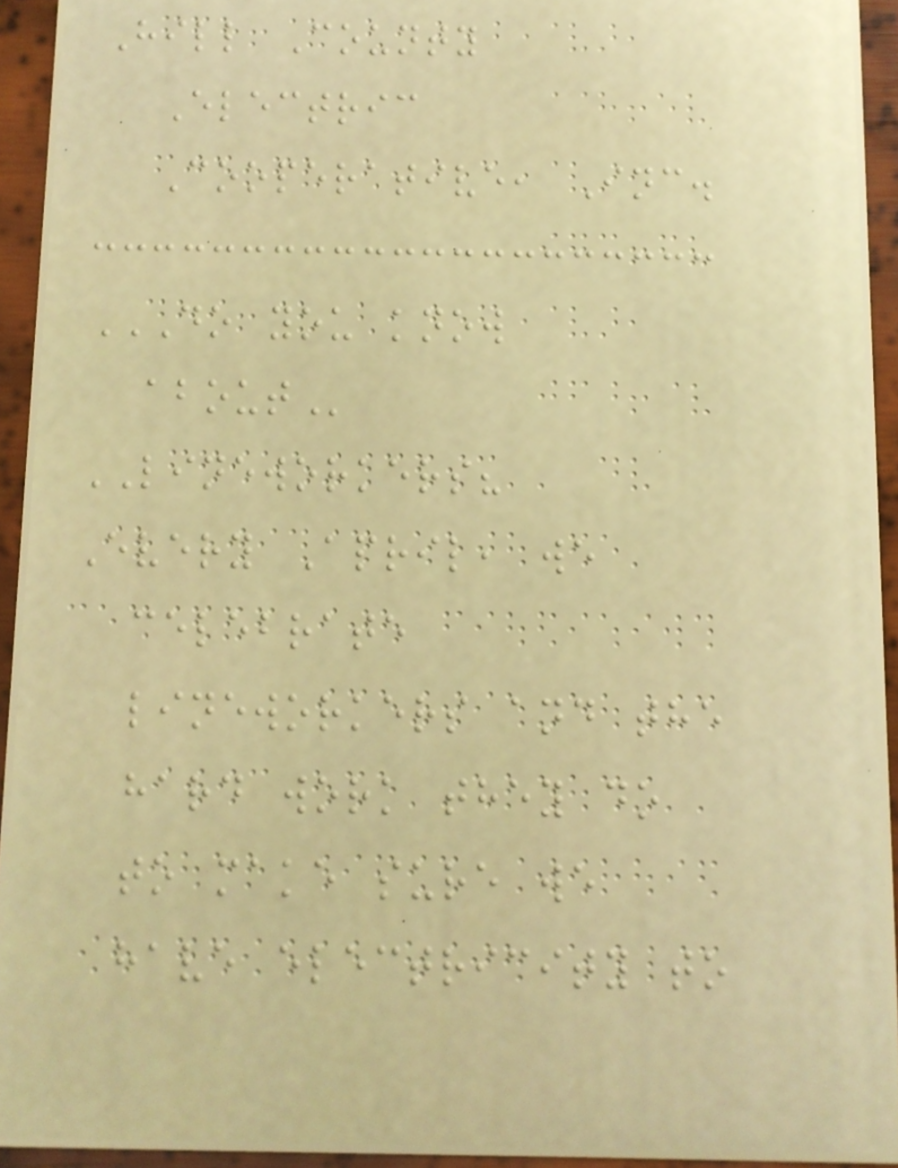Hill County
Electric
Cooperative, Inc.
DO YOU KNOW
ABOUT
LINEWORKERS?
Every April, we
celebrate
lineworkers and the
hard work they do
to make sure we
have electricity to
